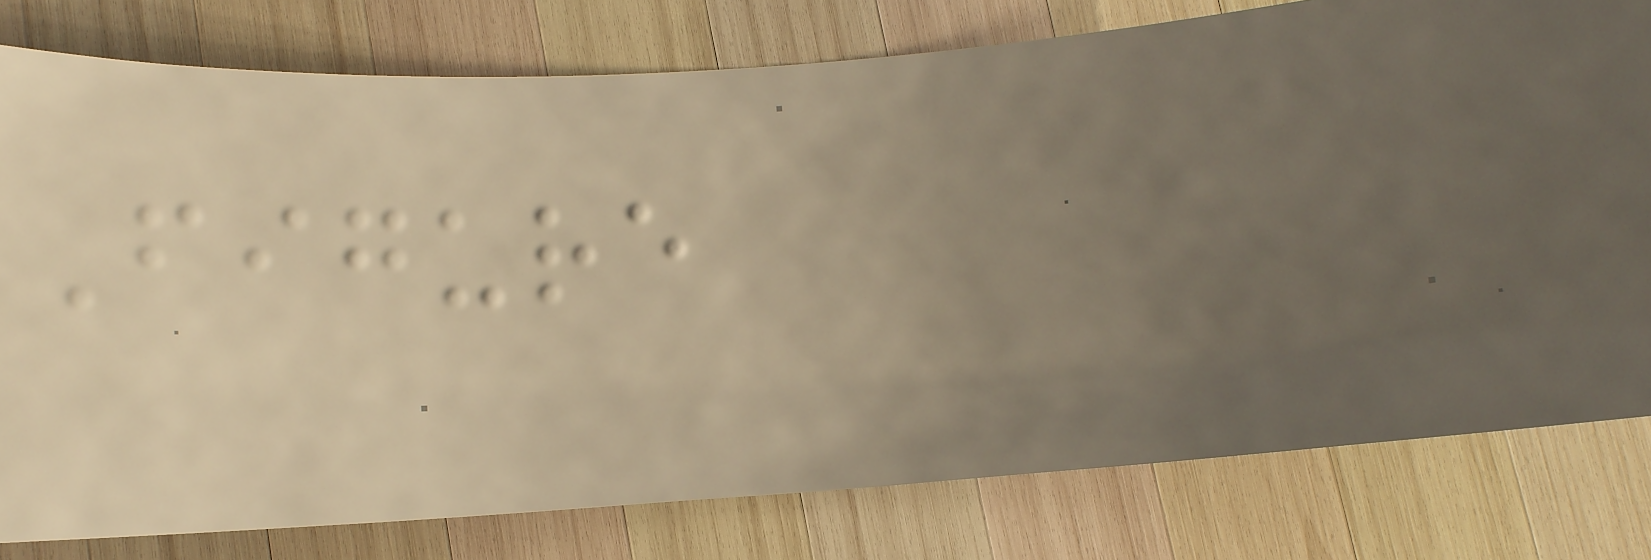Figure
